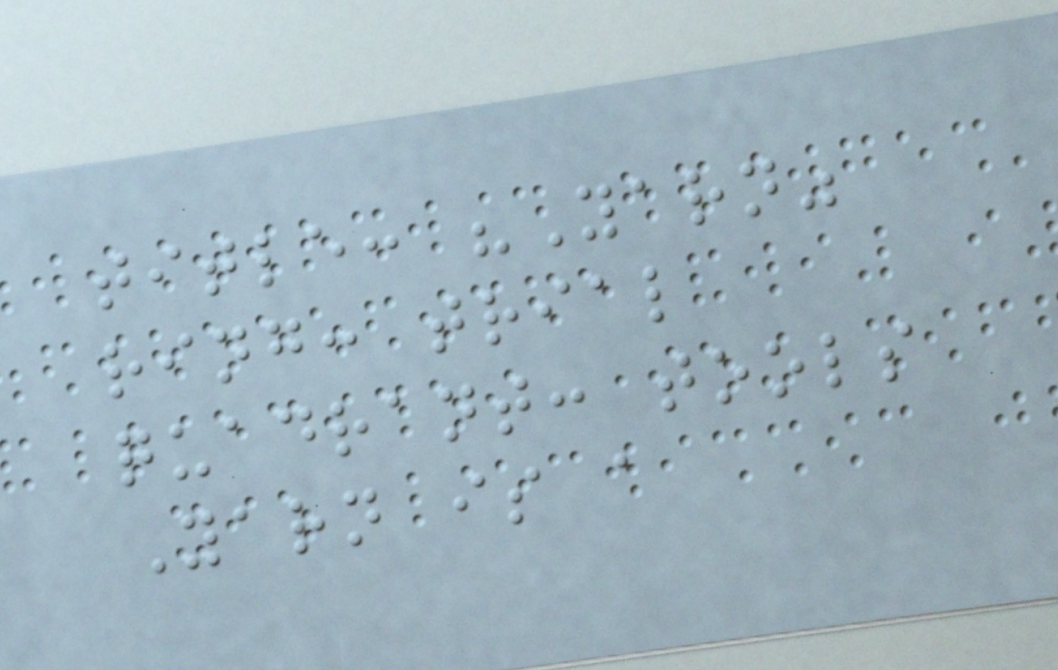title: "Yarn"
ring: trial
quadrant: tools
Yarn is a
